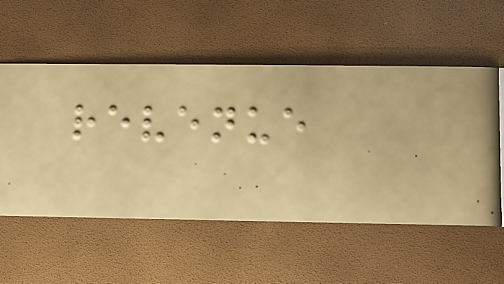revenue
